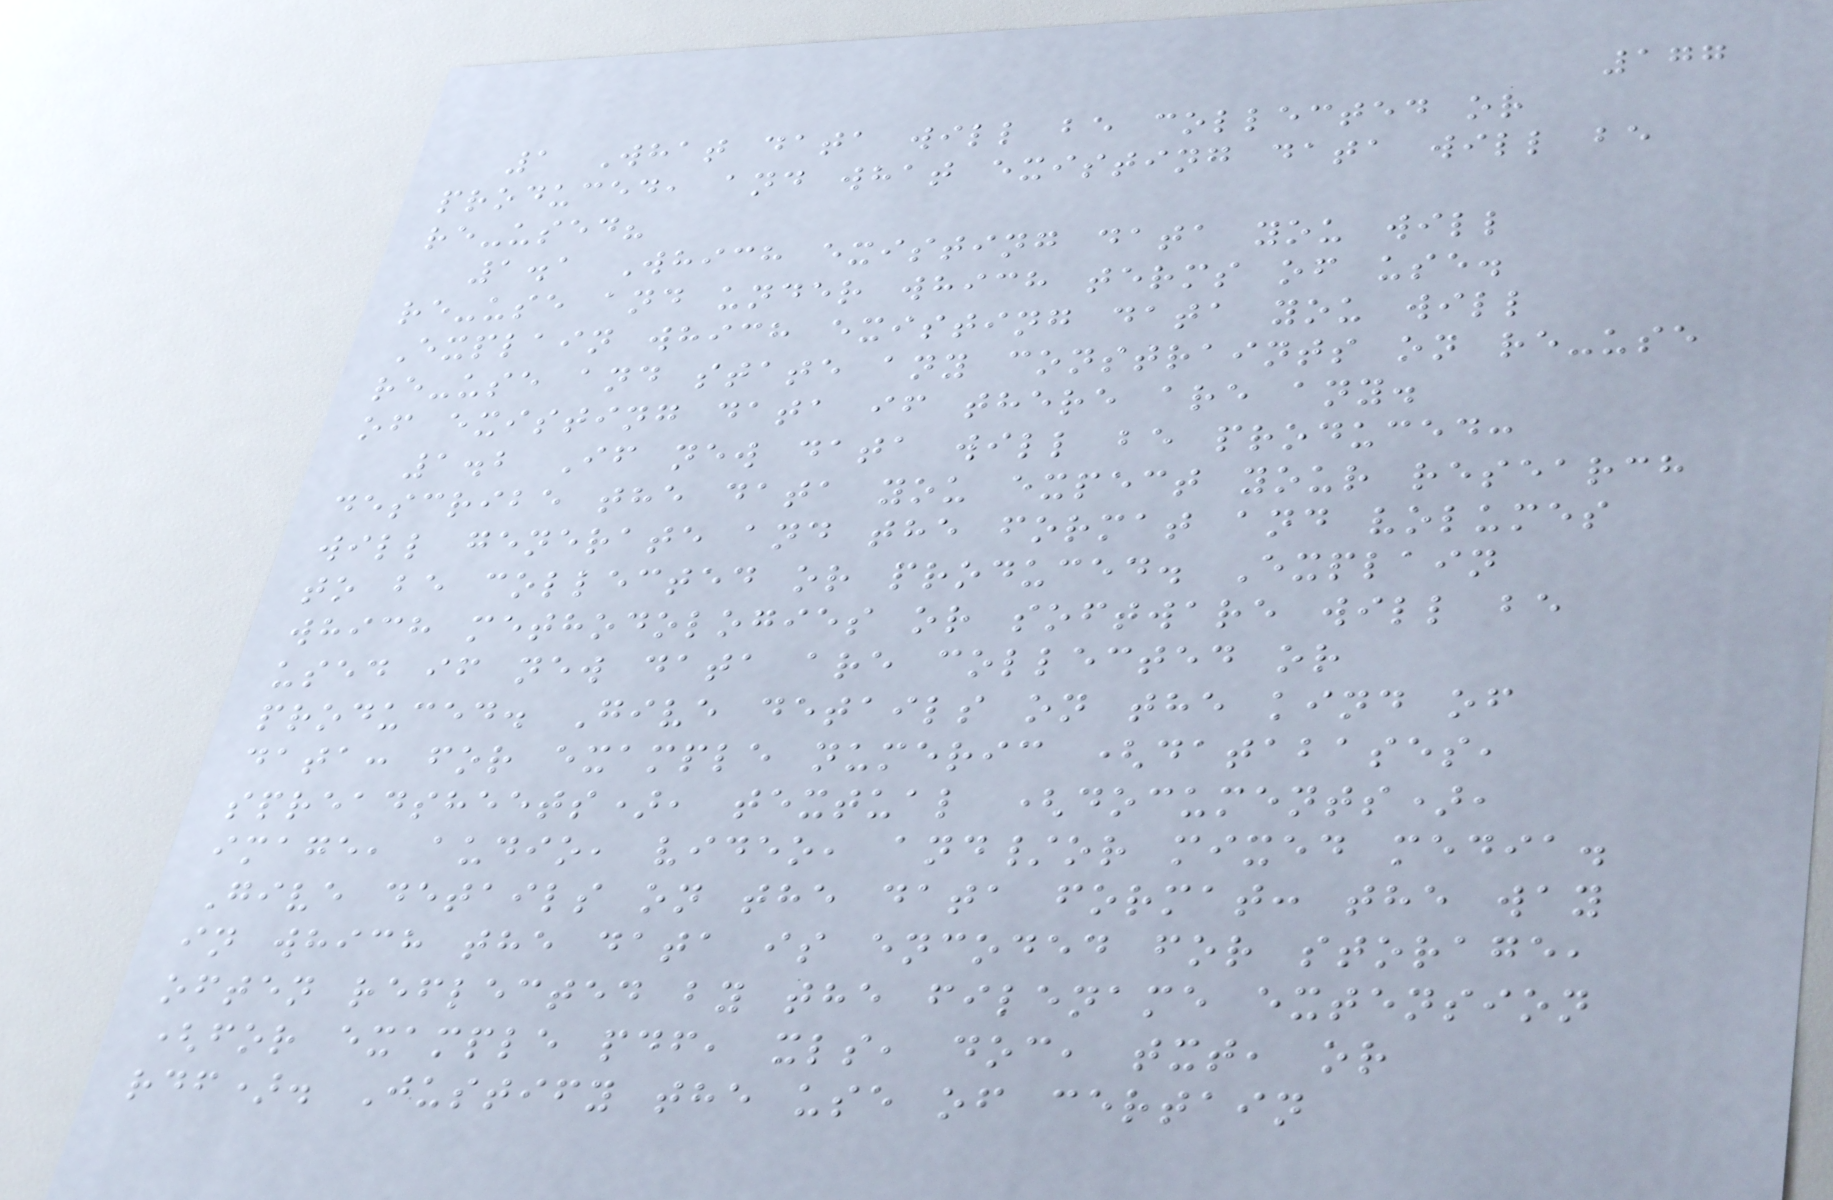177
1 What data will be collected or
produced, and what existing data will be
re-used?
1.1 Which existing data you will
re-use and under which terms of use.
Explain which existing data you will
re-use and state any constraints on re-use
of existing data if there are any.
1.2 If new data will be produced:
describe the data you expect your research
will generate and the format and volumes
to be collected or produced. Explain
which methodologies or software will be
used if new data are collected or
produced. Give details on the kind of
data: for example numeric (databases,
spreadsheets), textual (documents),
image, audio, video, and/or mixed media.
Give details on the data format: the way
in which the data is encoded for storage,
often reflected by the filename extension
(for example pdf, xls, doc, txt, or
rdf). Justify the use of certain
